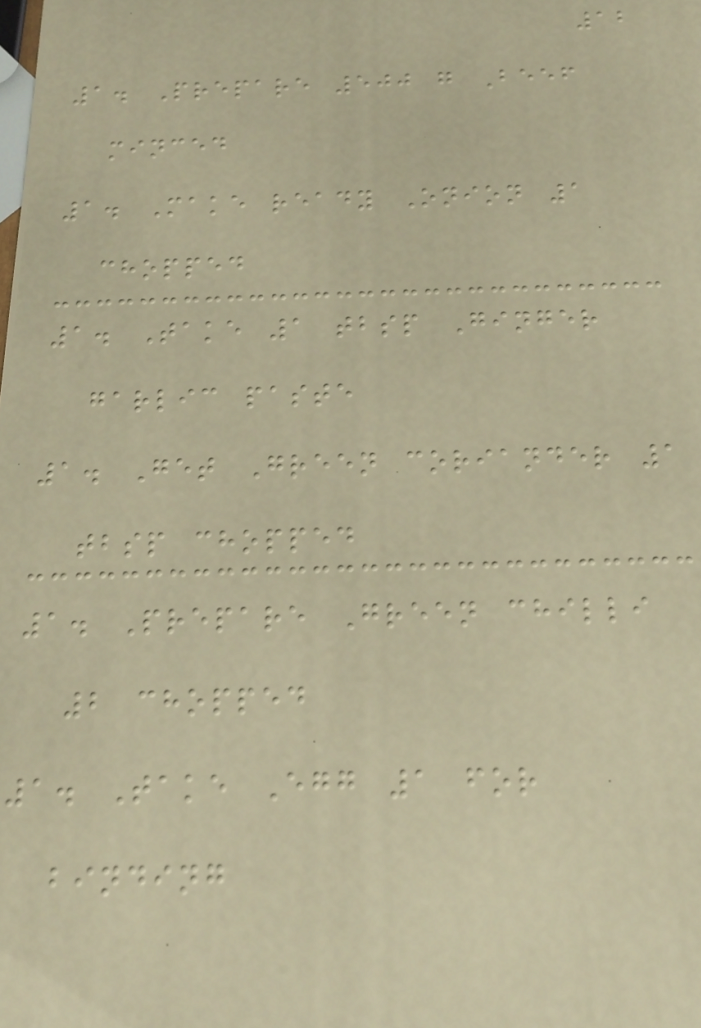12
1. Prepare 500 g Beef
minced
1. Make ready Onion 1
chopped
1. Take 1 tbsp Ginger
garlic paste
1. Get Green coriander 1
tbsp chopped
1. Prepare Green chilli
2 chopped
1. Take Egg 1 for
binding
